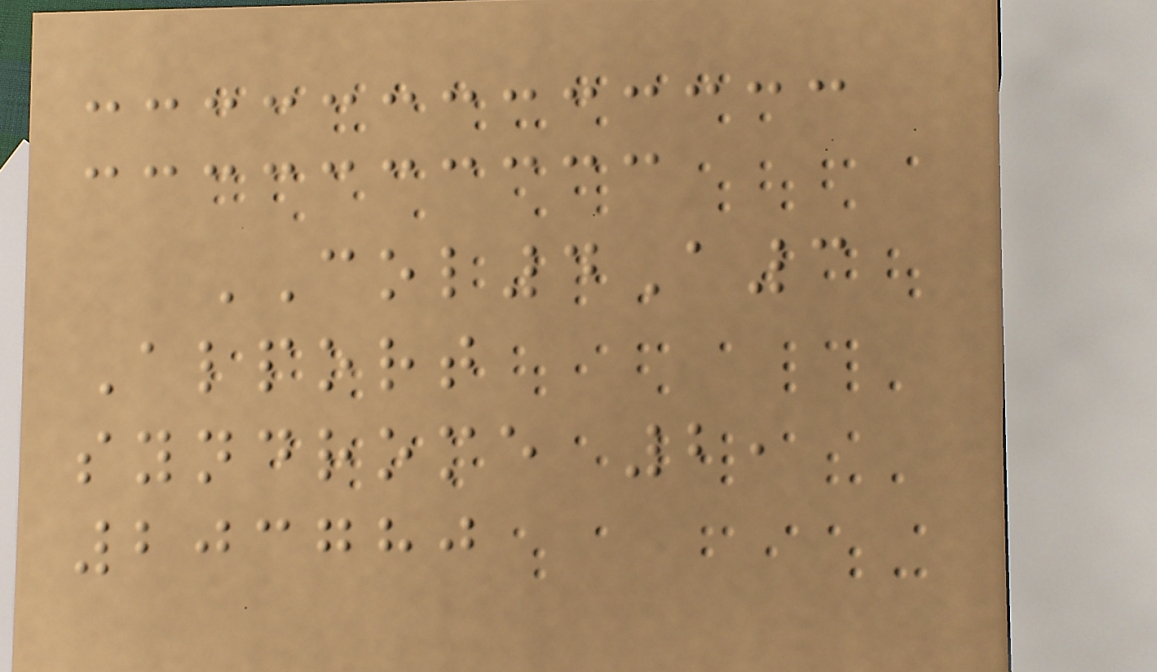COL4A3
Alport
syndrome 2,
203780
